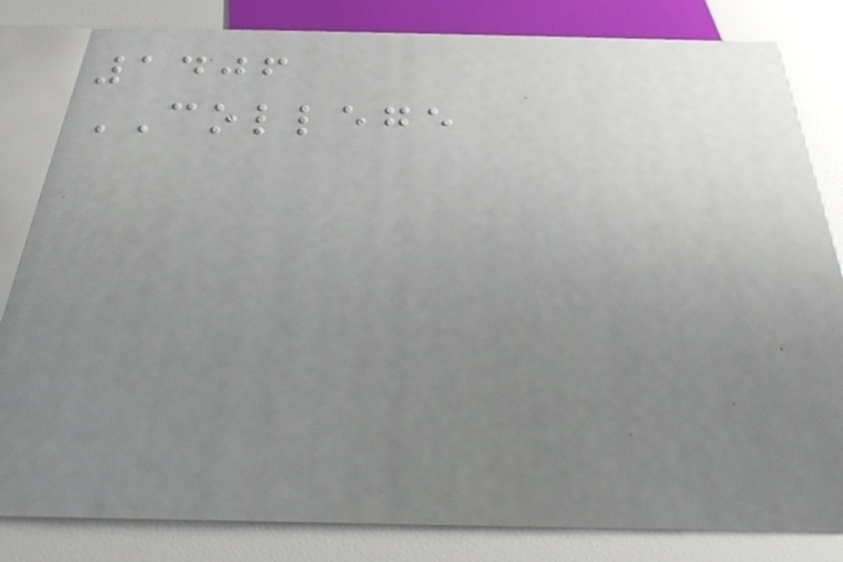1406
COLLEGE
